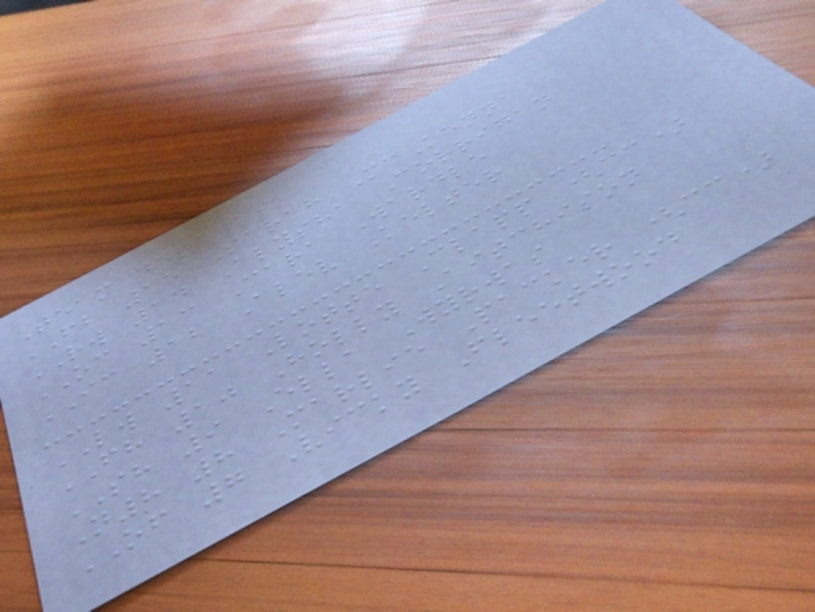Team details
FB 15 Sarah McKenna
RW 14 Alysha Corrigan
OC 13 Cara Wardle
IC 12 Alev Kelter
LW 11 Lotte Clapp (cc)
FH 10 Holly Aitchison
SH 9 Ella Wyrwas
N8 8 Marlie Packer (cc)
OF 7 Vicky Fleetwood
